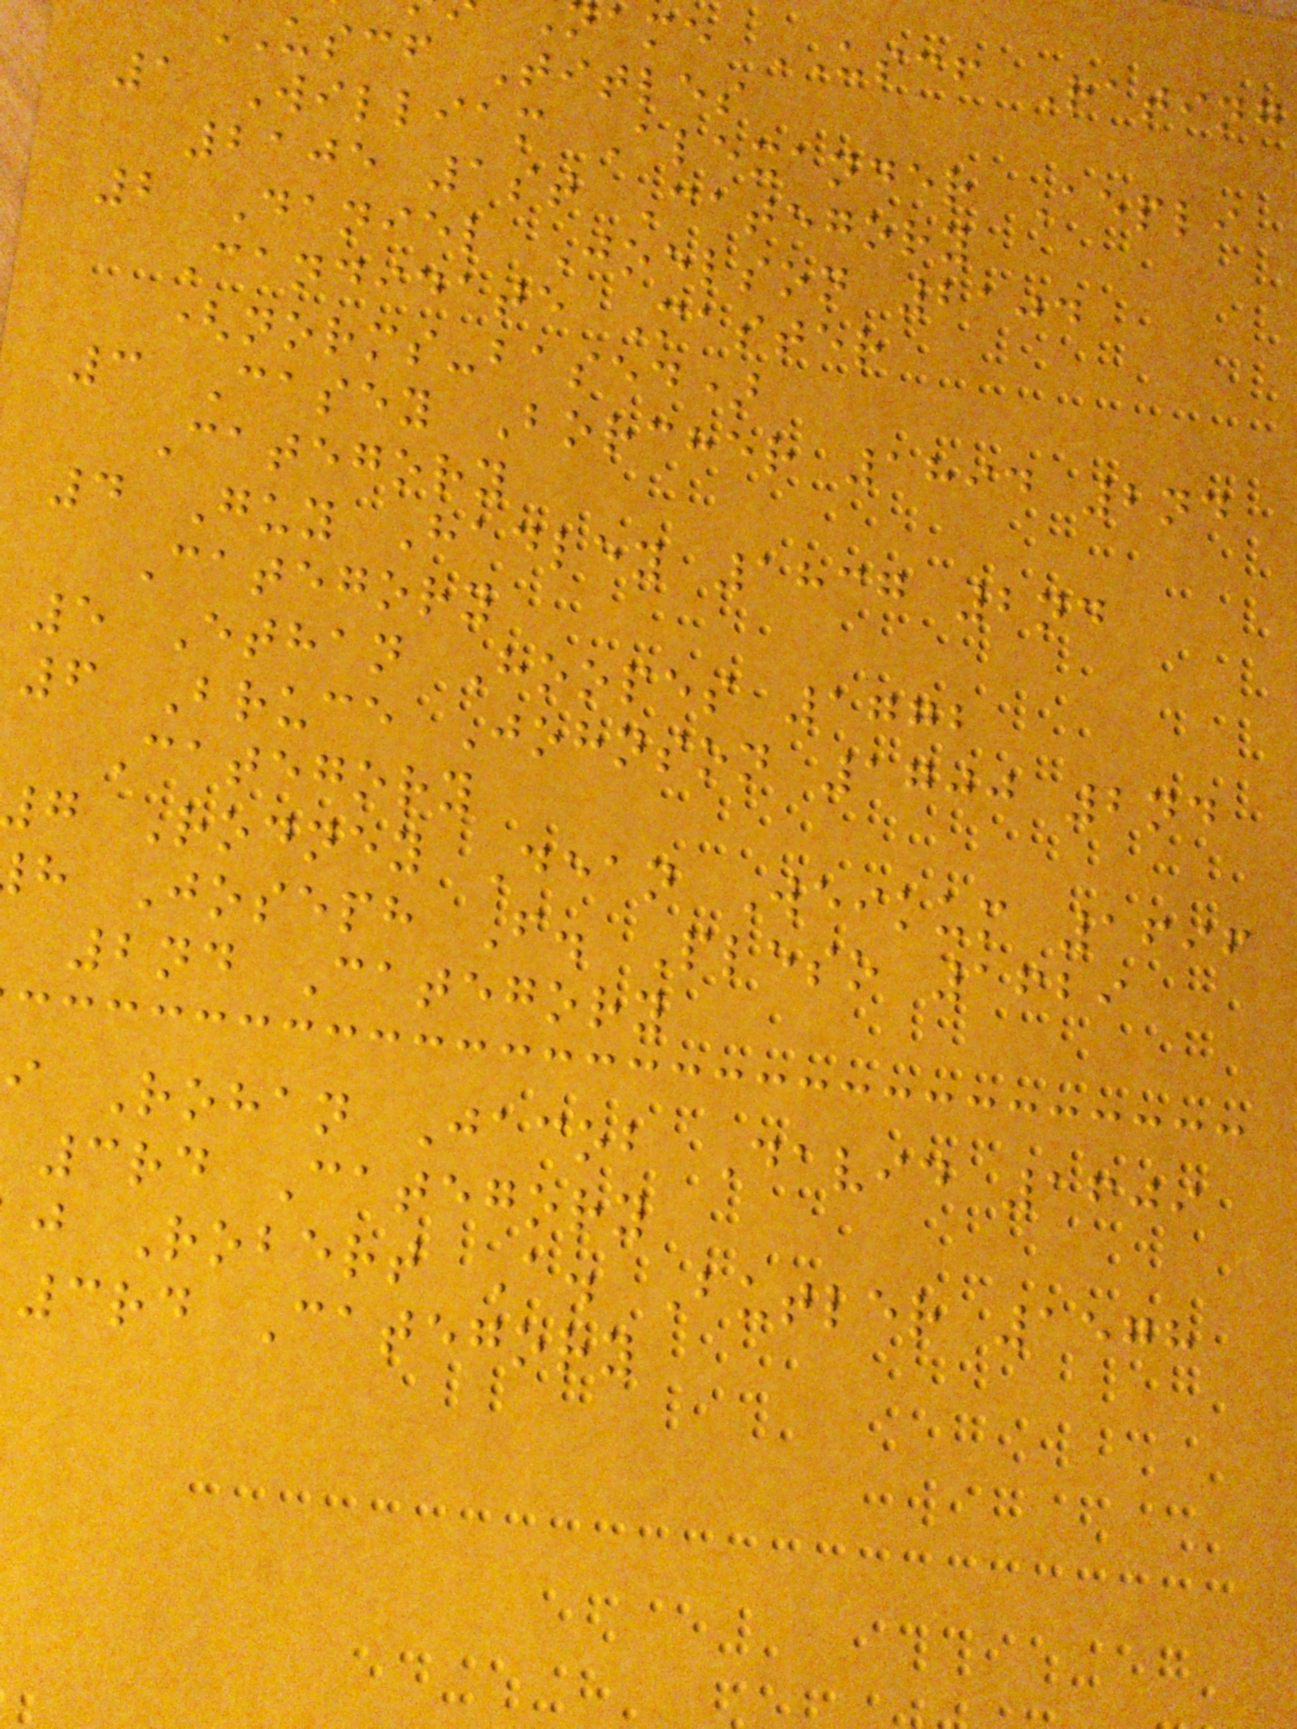ame USCF Rating
USCF Titles
1 William Alexander Aepli
2105 1st Category
2 Daniel Joelson 2104
Candidate Master
(norms-based)
3 Casey Borcher 1894 2nd
Category
4 Guy Hadley 1837 2nd
Category
5 Ethan Hoopes 1772
6 Bruce Johnson 1700 2nd
Category
g Rodney Dean Weikum 1696
h Joseph F. Pleso 1629
2nd Category
i Rohan Jacob David 1609
3rd Category
j Robert A. Butler 1578
3rd Category
